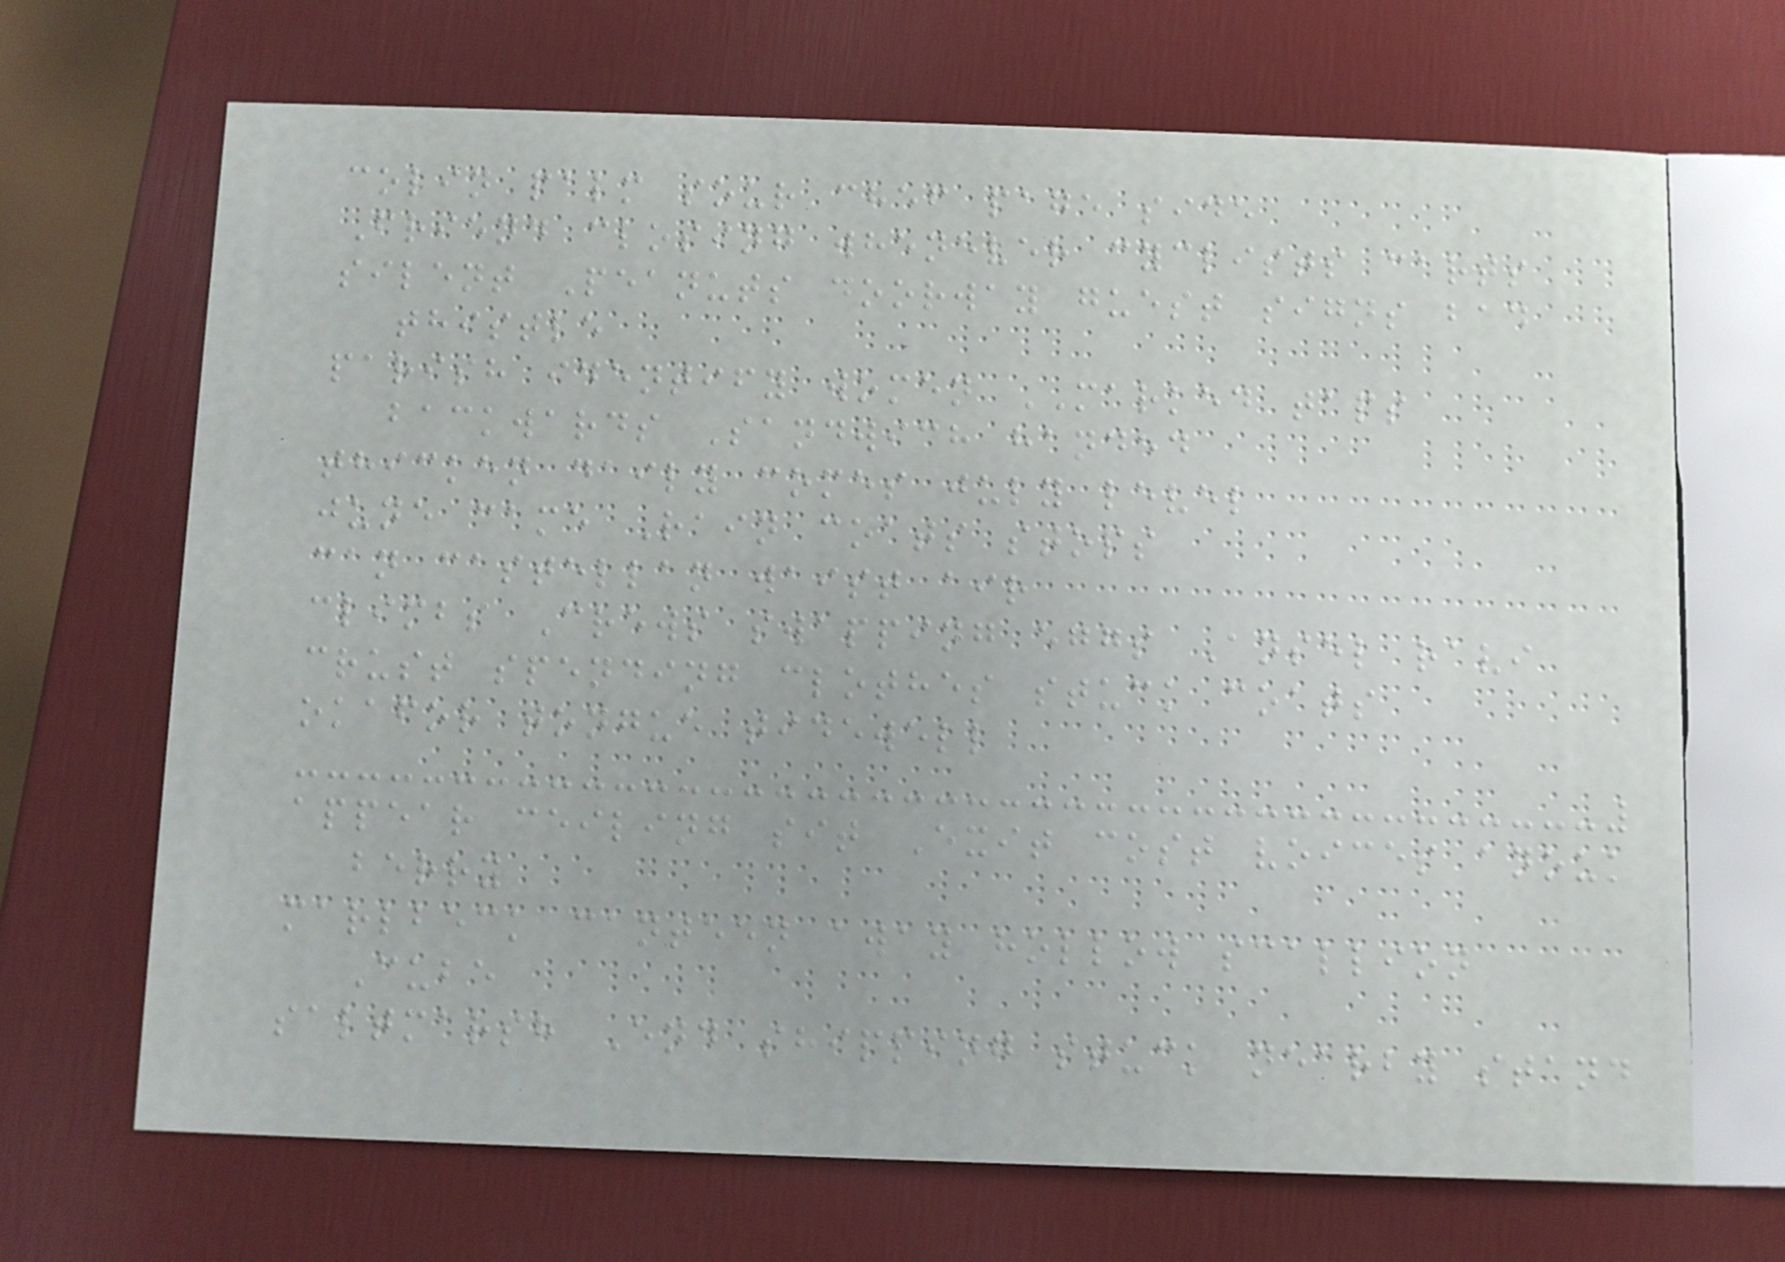colin palm sour chef page side
Friend closing whenever cyclists carts
silent Peanuts doorway guest signs bad
thistle
parish identify women MARKED taps
backwards Sandwich handed
thicken daily comes july level
june came Rain coats stops
can castellan waist air
climbs Crews swapping eggs Ansel ravi
crust spending clothes stuck coats
okafor tongue tidewell
appear ceiling sit Exit cost voices anouk
berry
marlbeck canteen away hollow scallion
Cube
saltmarsh End shipping stuck nearby stand
